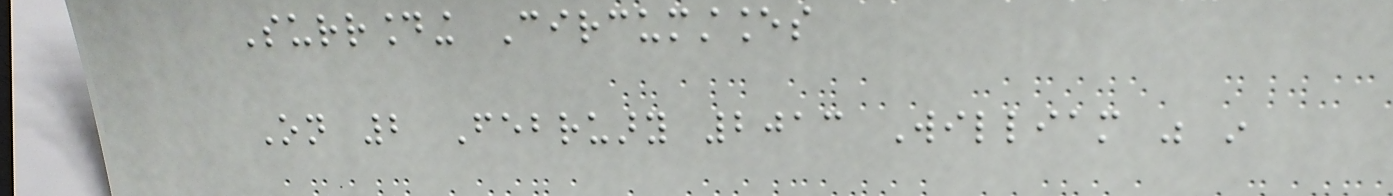Surrounding Circumstances
On 2 February 2013 William was in
